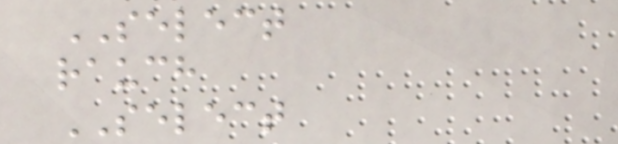SELECT
rauch
SELECT
